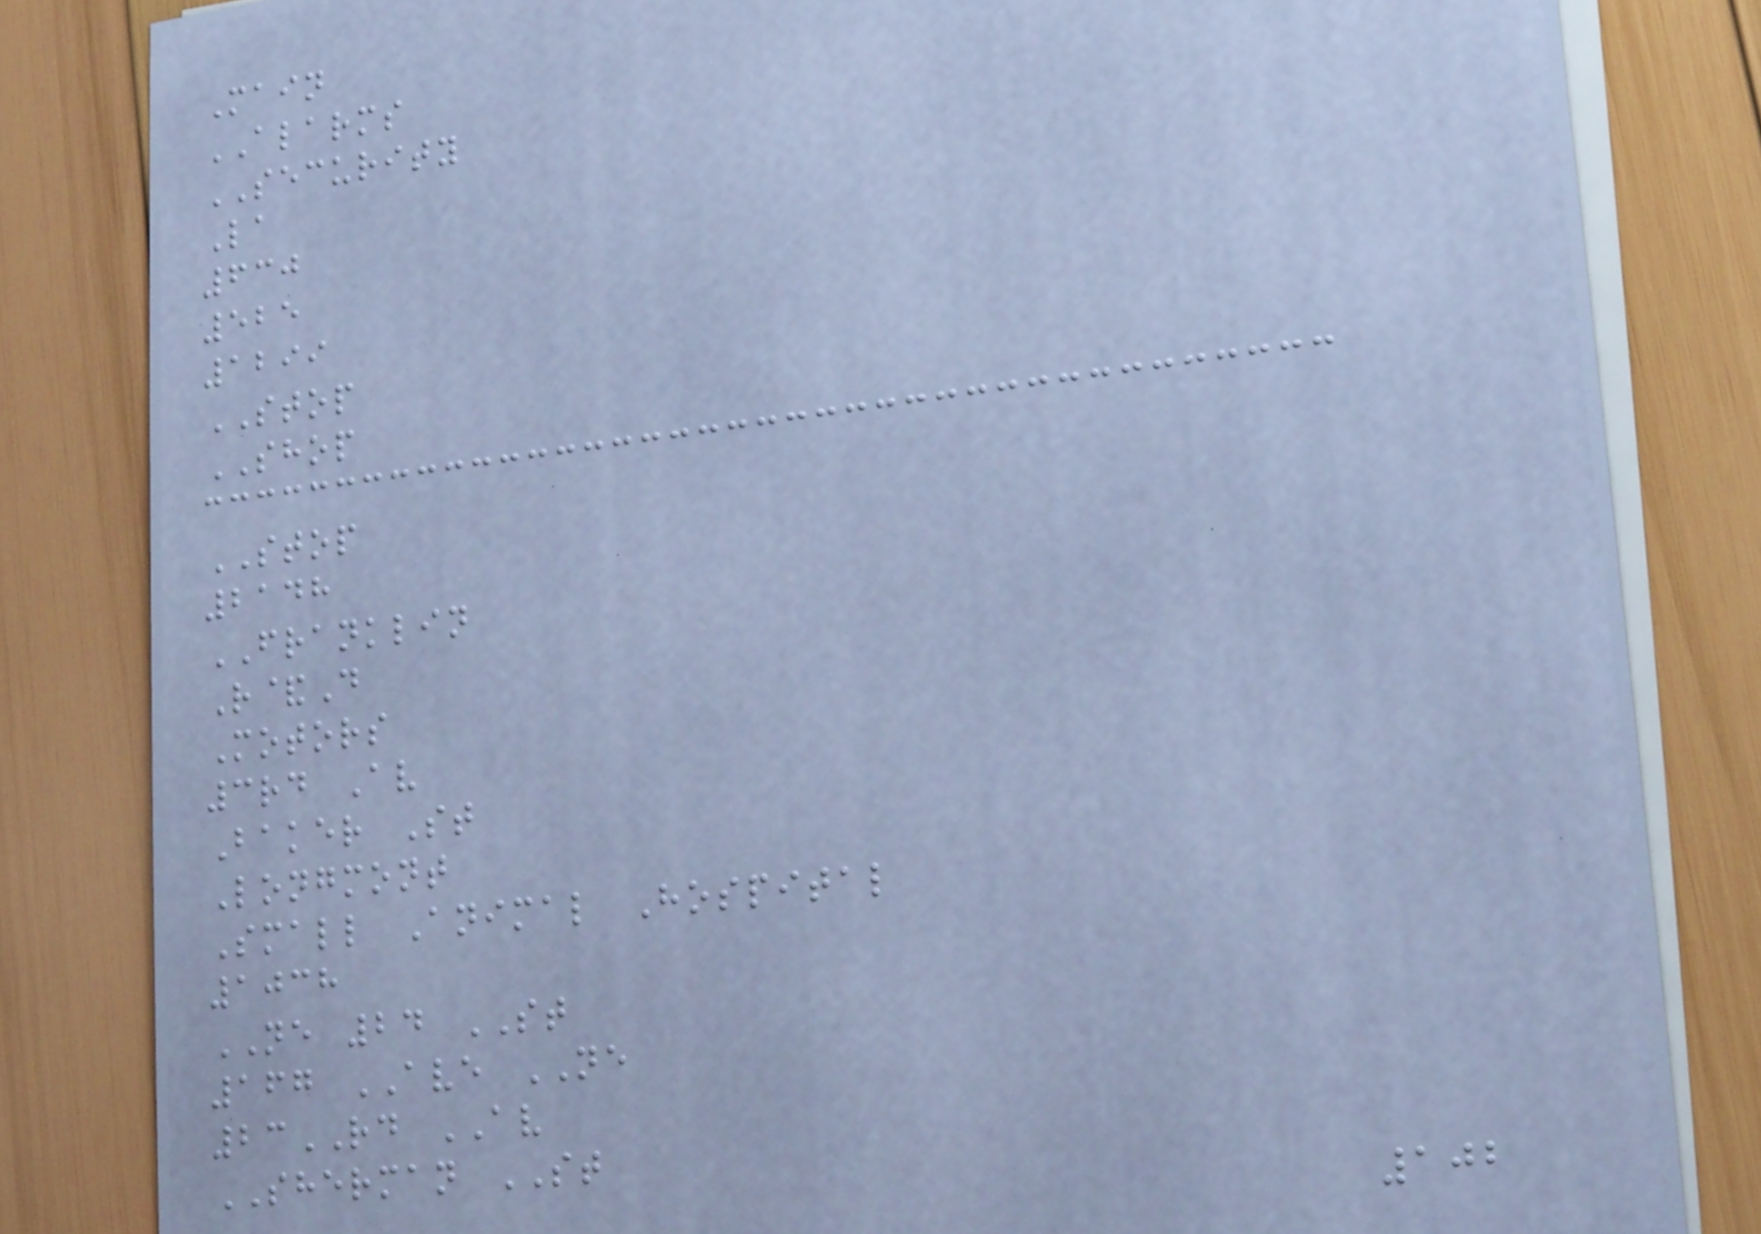Main
ALARMS
SECURITY
La
630
525
1299
STOP
SHOP
STOP
2148
FRANKLIN
R&D
Motors
3rd Av
Baker St
Longmont
Small Animal Hospital
1038
NE 24 ST
167 AVE NE
23RD AV
SHERMAN ST
102
